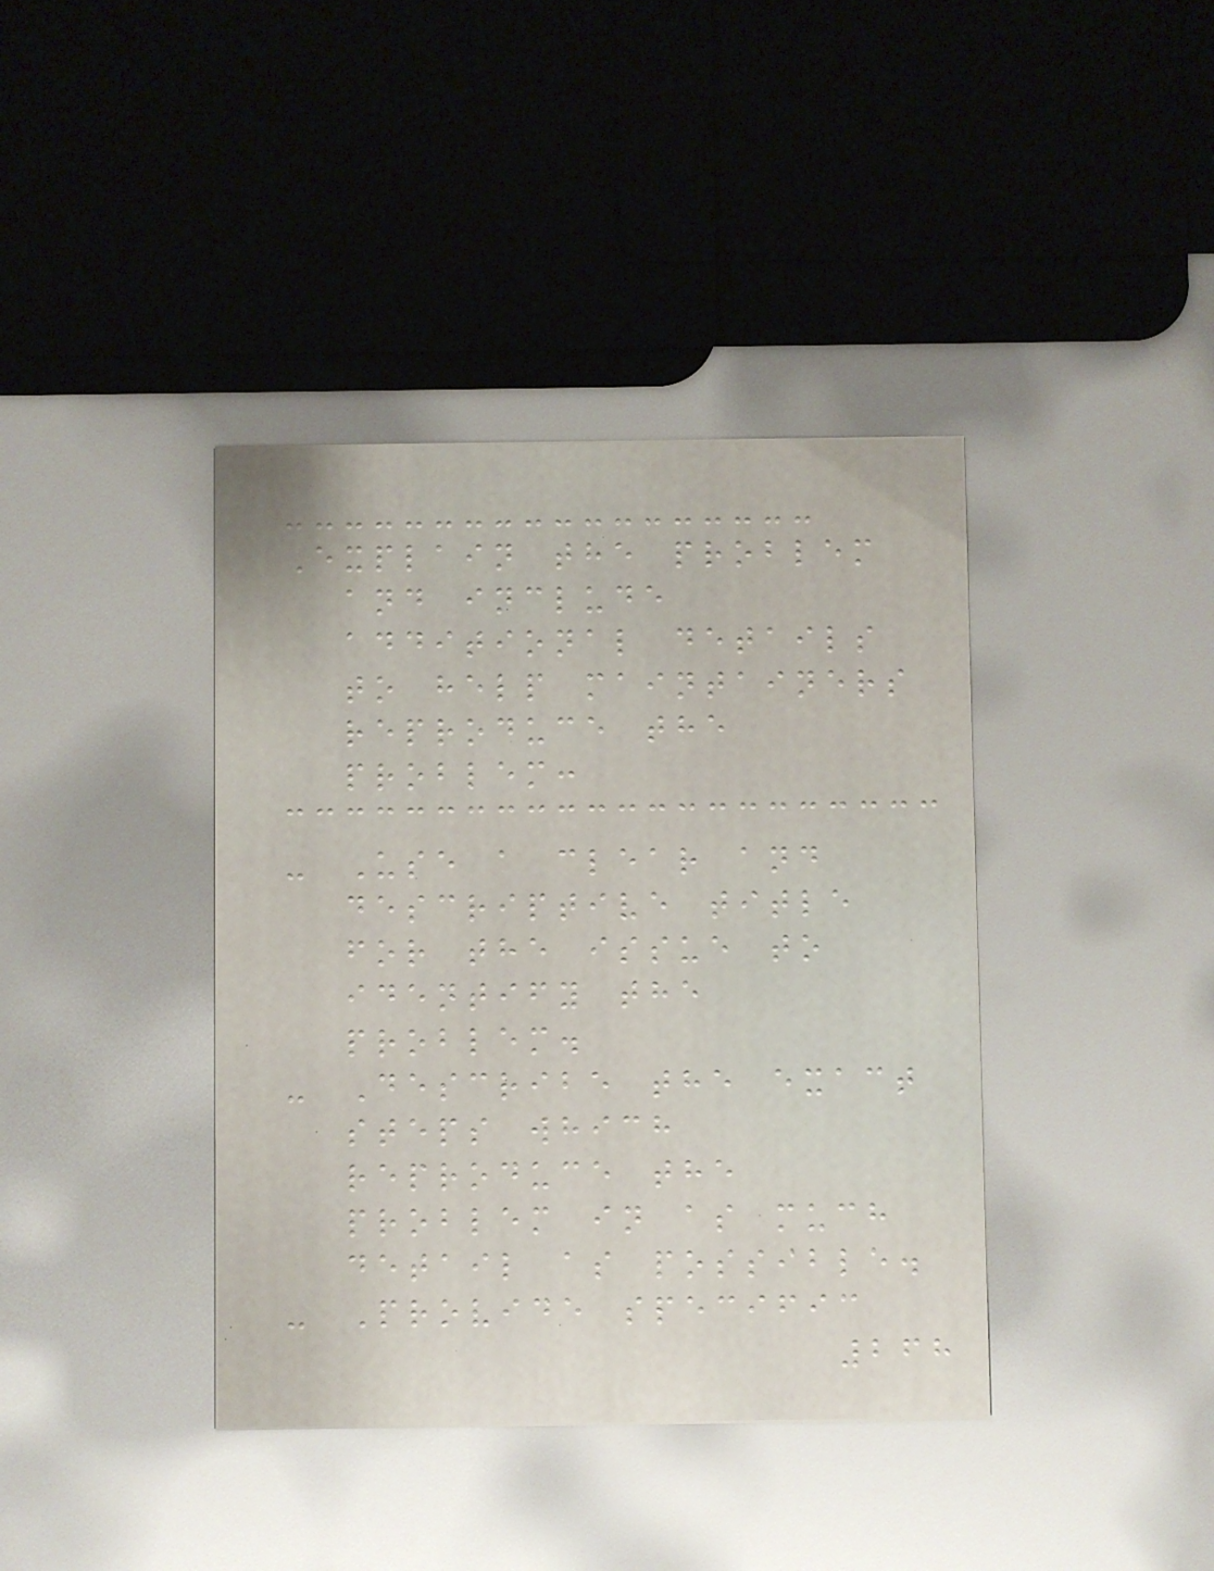Explain the problem
and include
additional details
to help maintainers
reproduce the
problem:
- Use a clear and
descriptive title
for the issue to
identify the
problem.
- Describe the exact
steps which
reproduce the
problem in as much
detail as possible.
- Provide specific
268
